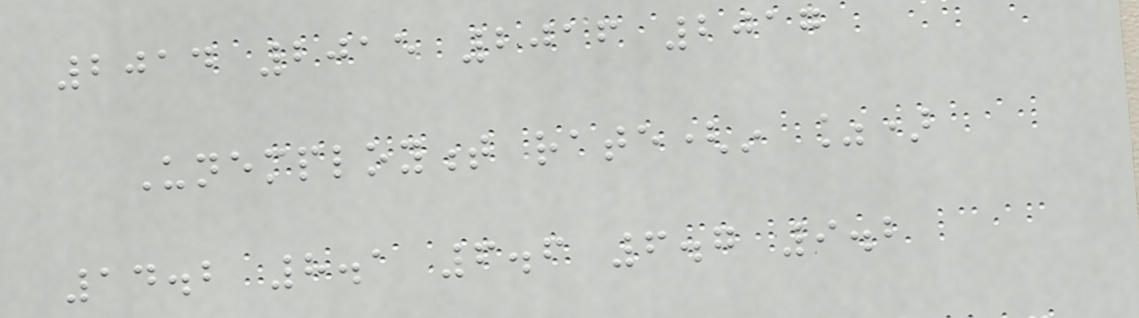2014 2015 2016 2017
Unemployment rate(in %)
14.2 8.1 6.6 6.7 9.2
